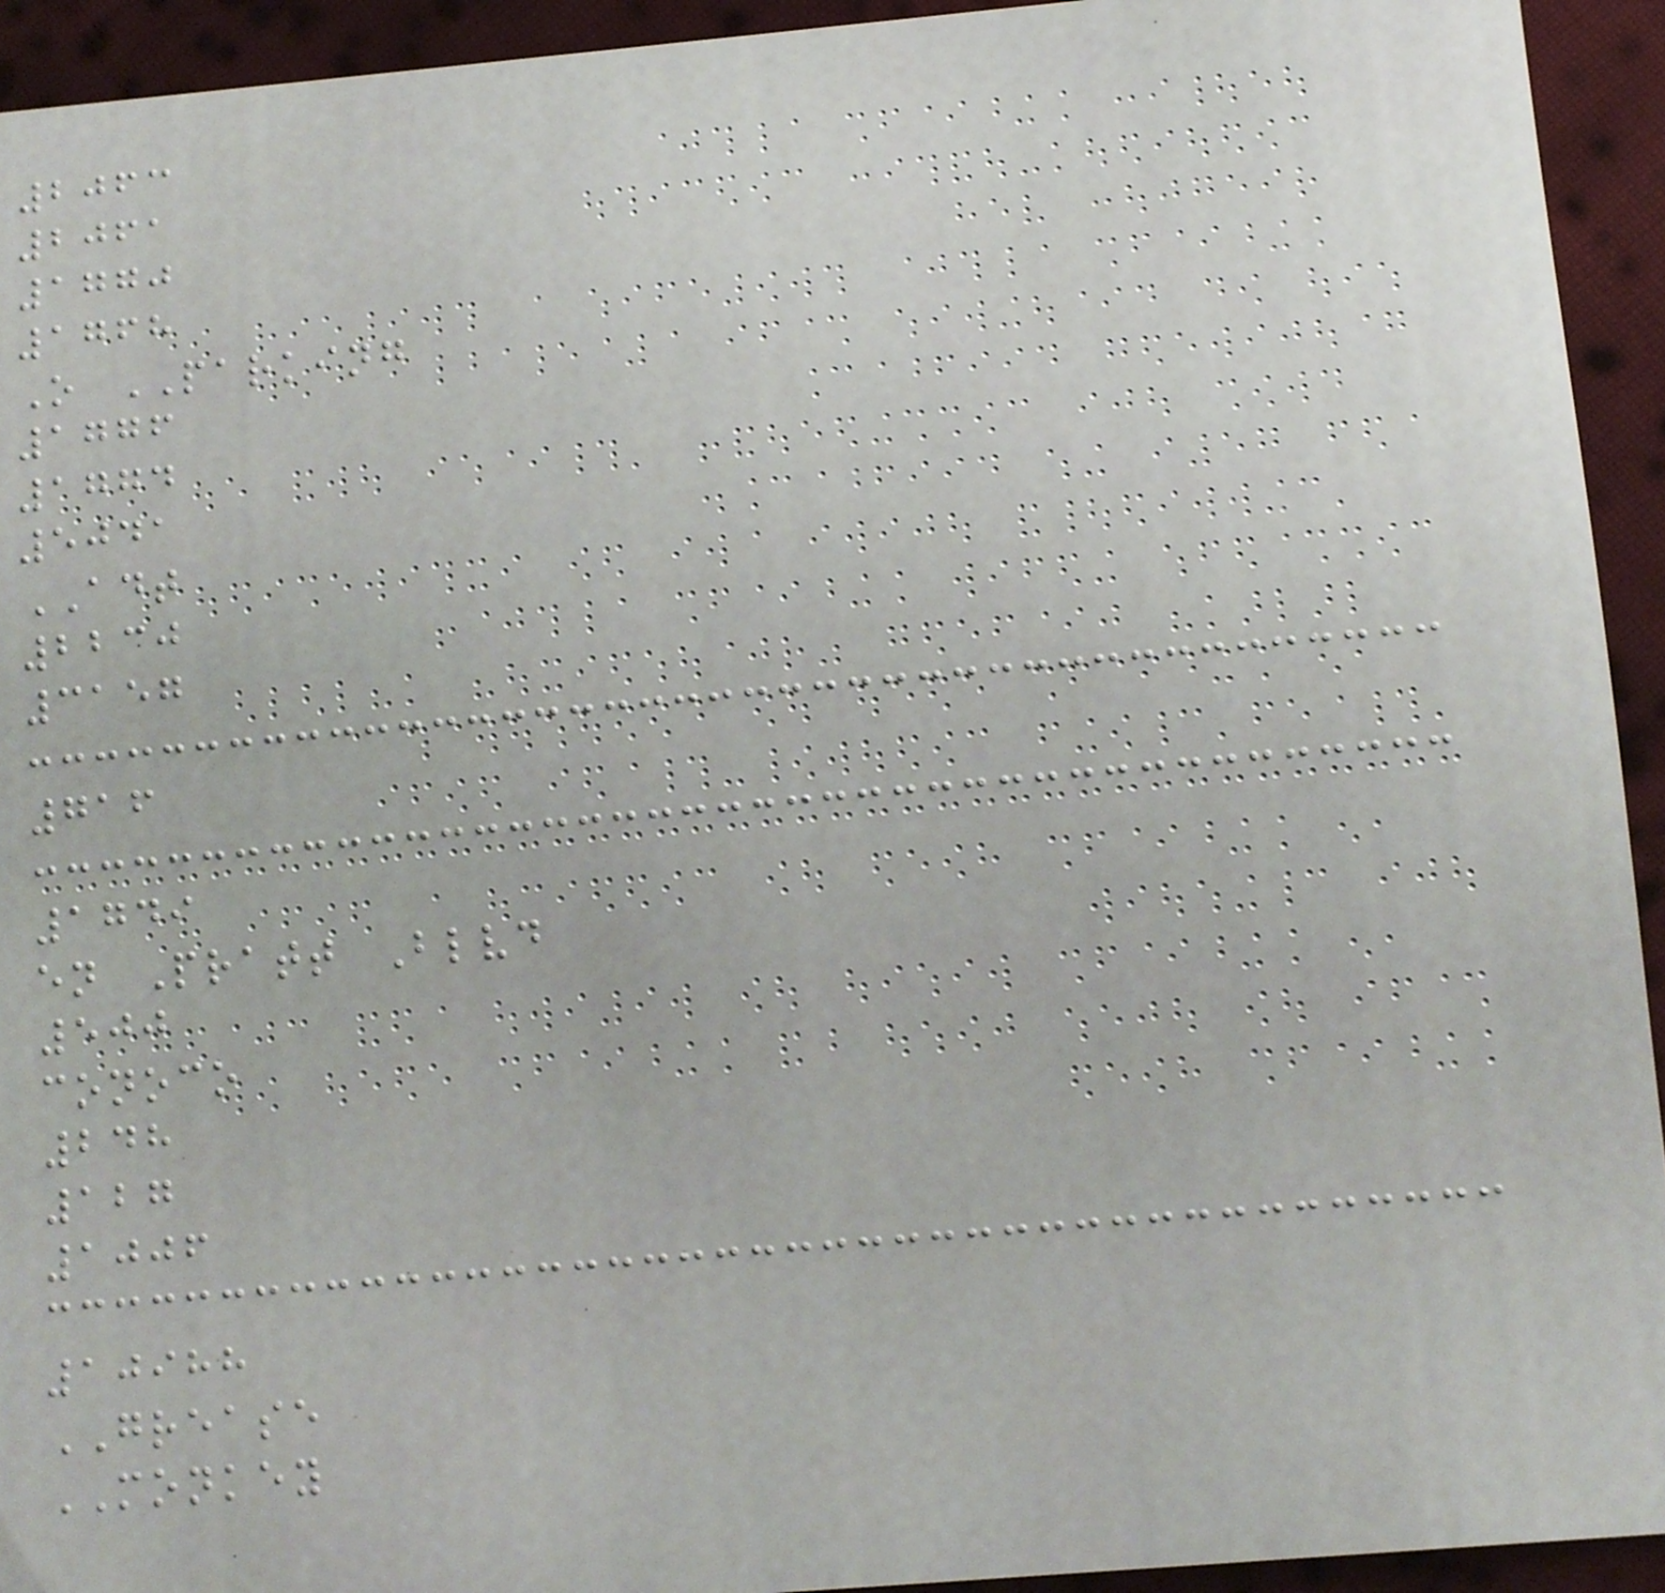2063
2061
1770
1768
O PARKING
1776
1774
5041
ADT
2230
3157
716
1749
en Pratt Blvd
500
conoco
248
127
1006
10988
GREASE
MONKEY
